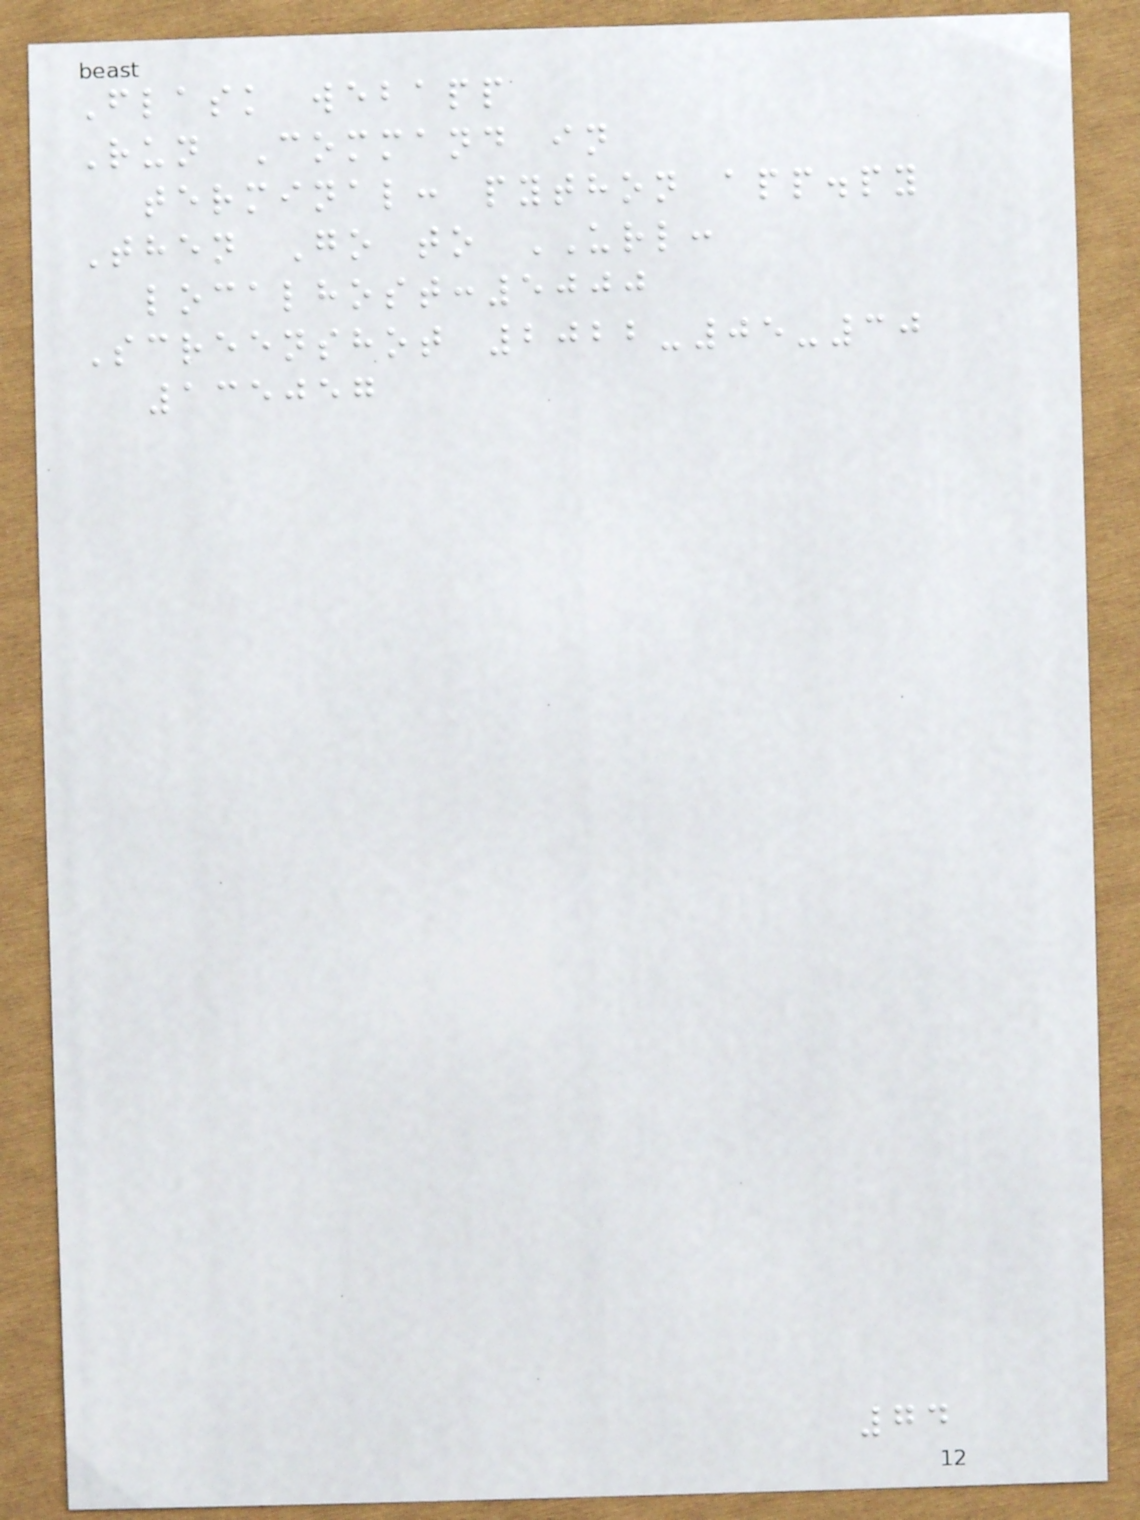Flask webapp
Run Command in
terminal: python app.py
Then Go to URL:
localhost:5000
Screenshot 2022-05-30
135057
74
